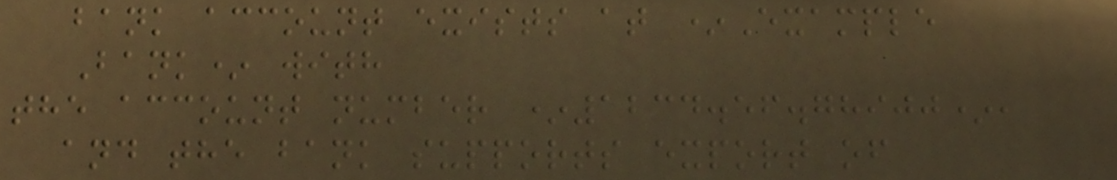bank account exists at *Example
Bank* with
the account number *1234.56.78900*,
and the bank supports export of
